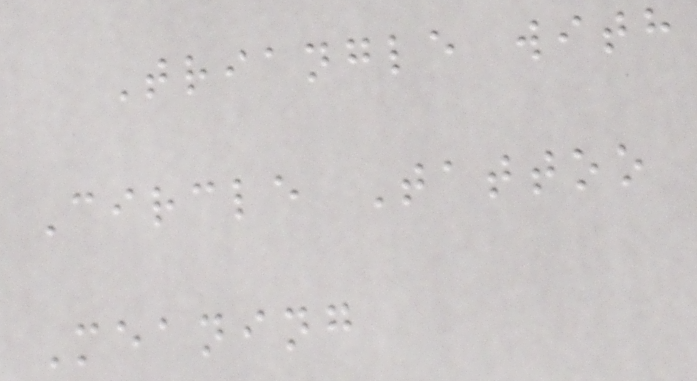Triangle with
Circle Tattoo
Meaning
